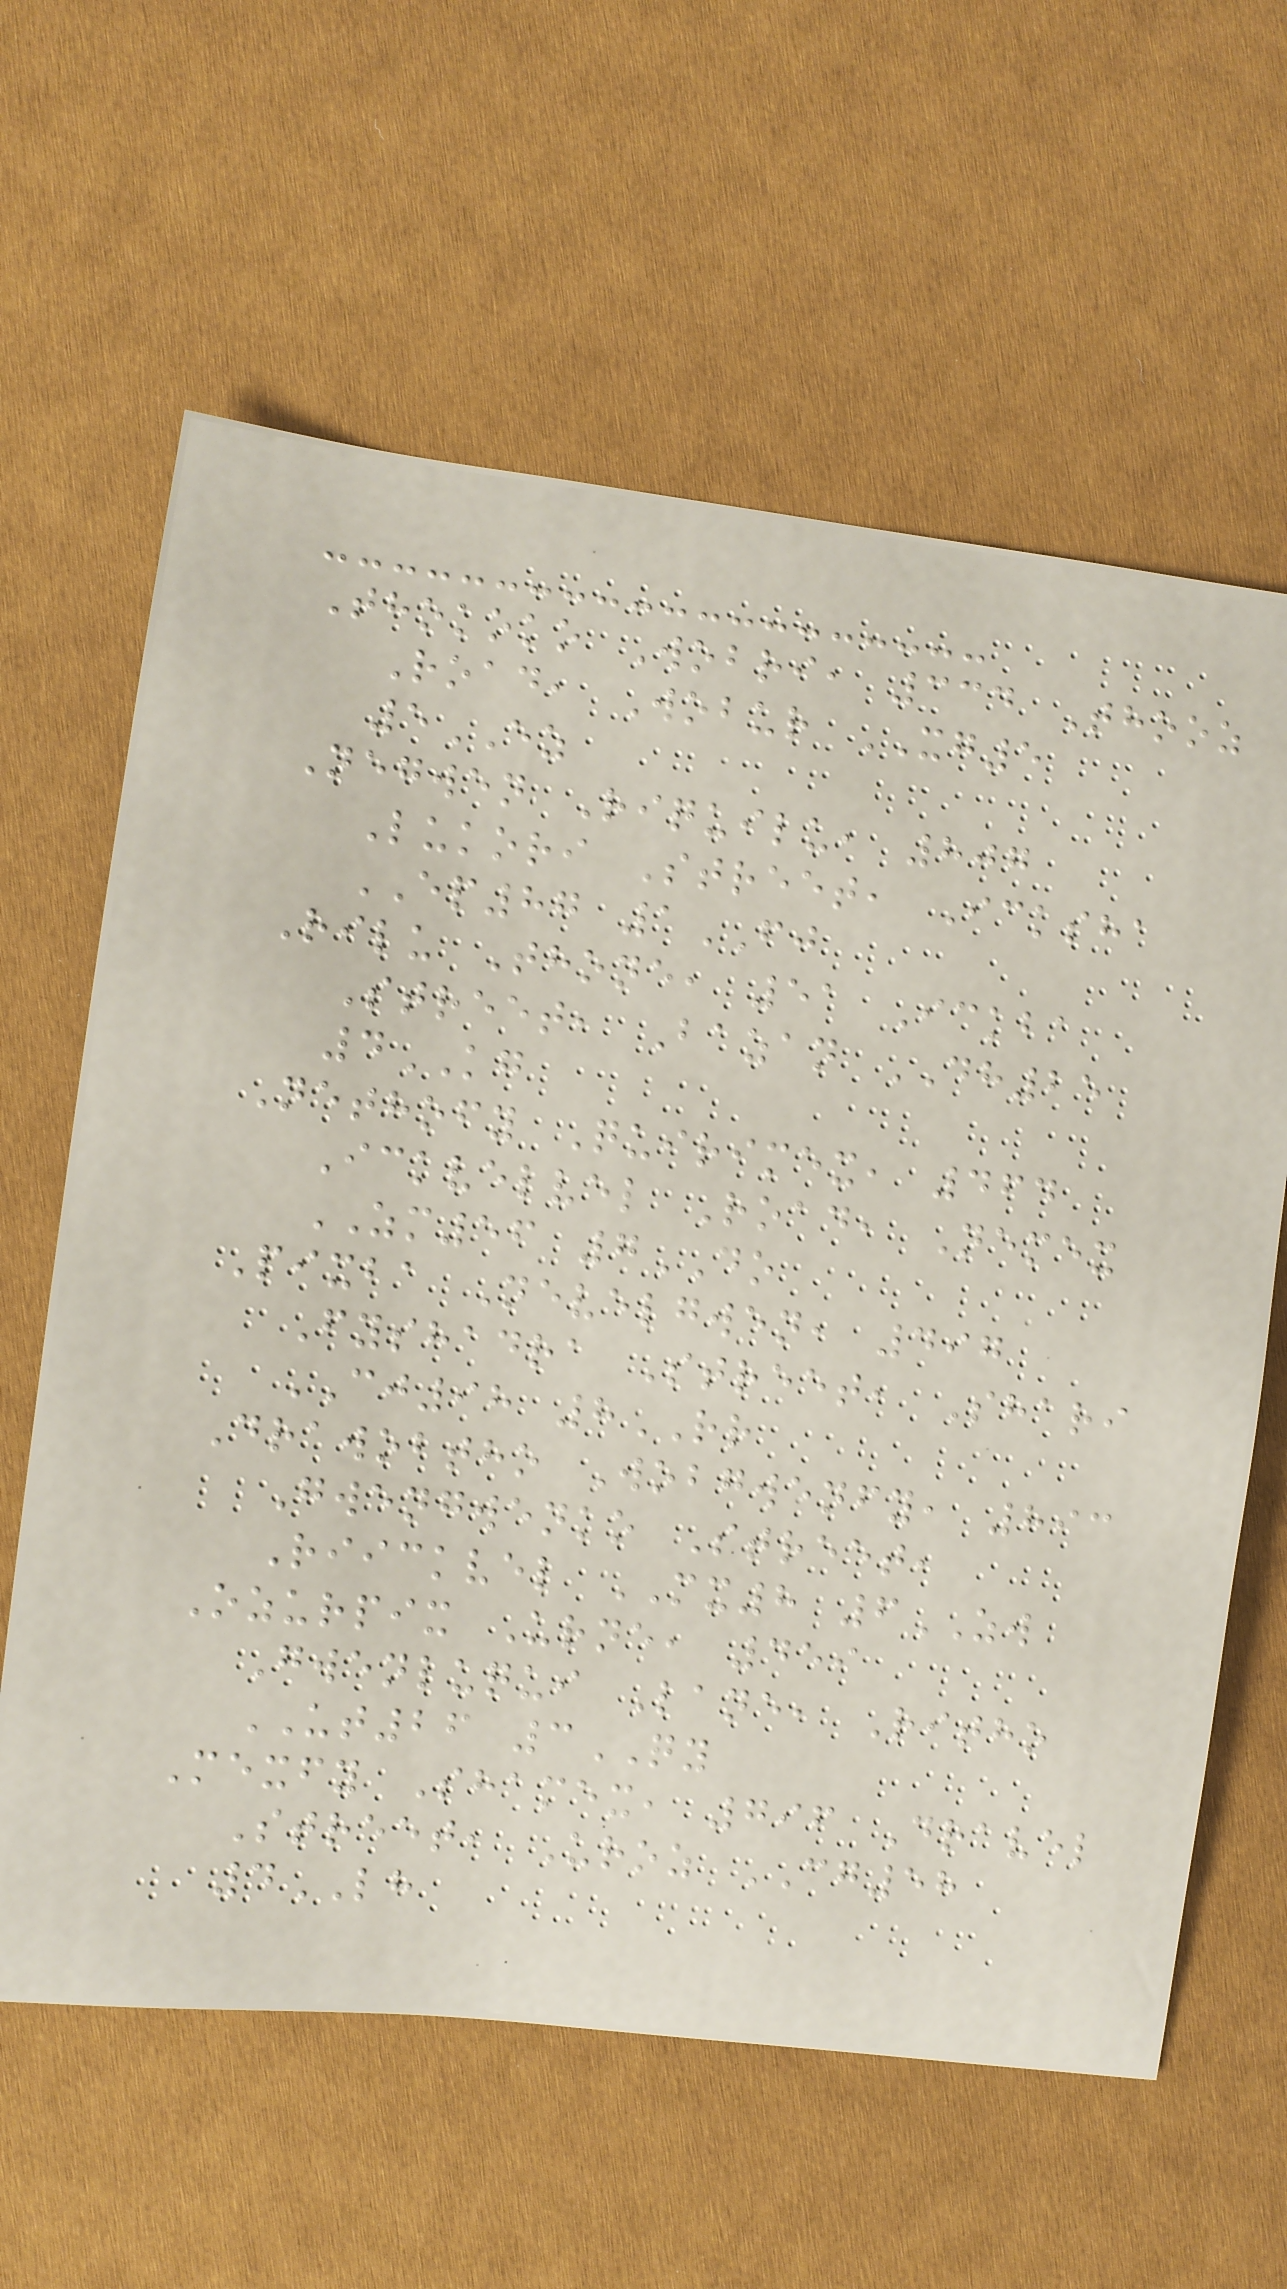Thokoko Wobri, 334 Thooz
Road, Wobur XG5
5EZ
Negwen Riquilu, 807
Lukori Street, Icksha
EP87 1FJ
Rilu Thone, 51 Ickba
Street, Bazan DH25
4KG
Nethofy Quirimex, 464
Ickvelvel Road, Nemex
ZM56 7DO
Pixba Nevelgwen, 497
Fyshadra Street, Shari
CJ98 8RR
Drawobtho Wobgwenfy, 893
Gwengwenko Street,
Riickvel MX8 6ZW
Ozurpix Urne, 459
Gwenluqui Lane, Ritho
UT26 3QY
Mexfy Shamex, 796 Dravel
Street, Uroz CG58
4LH
